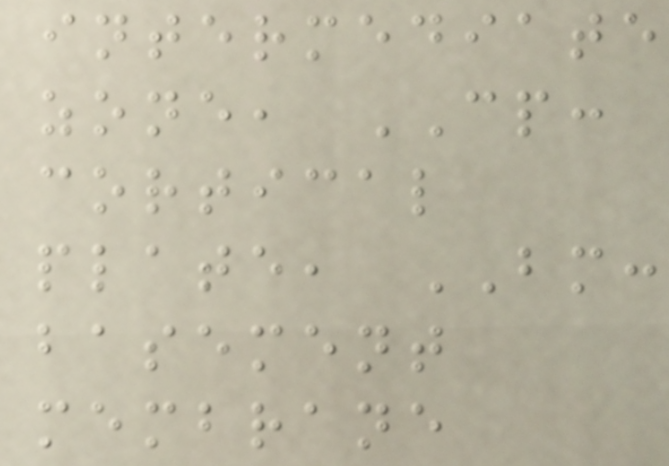intermediate
zone, CP:
cortical
plate, BM:
basement
membrane
